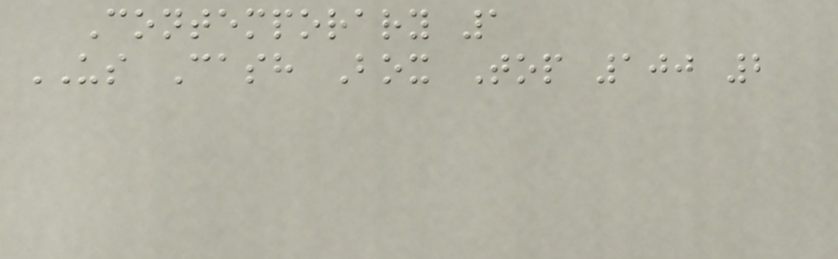Contemporary 1
US Cash Box Top 100 2
